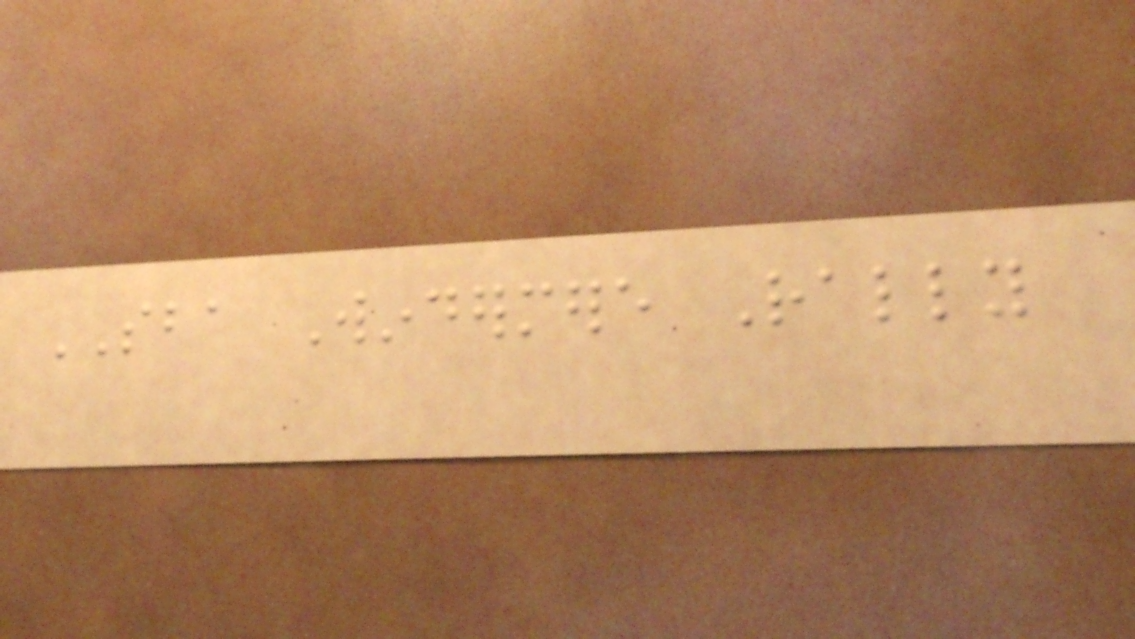SBA Windermere Rally
